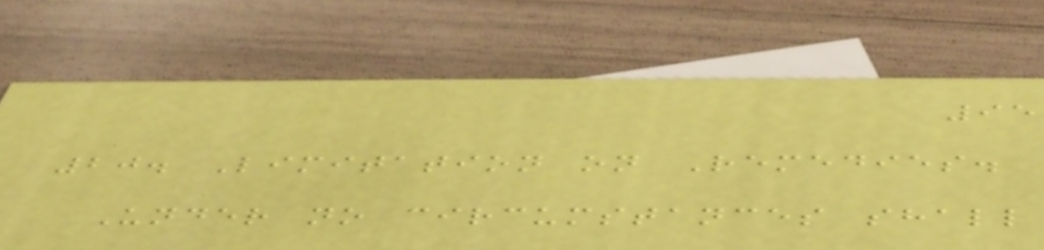95
20. Limitation on Remedies.
Under no circumstances shall
